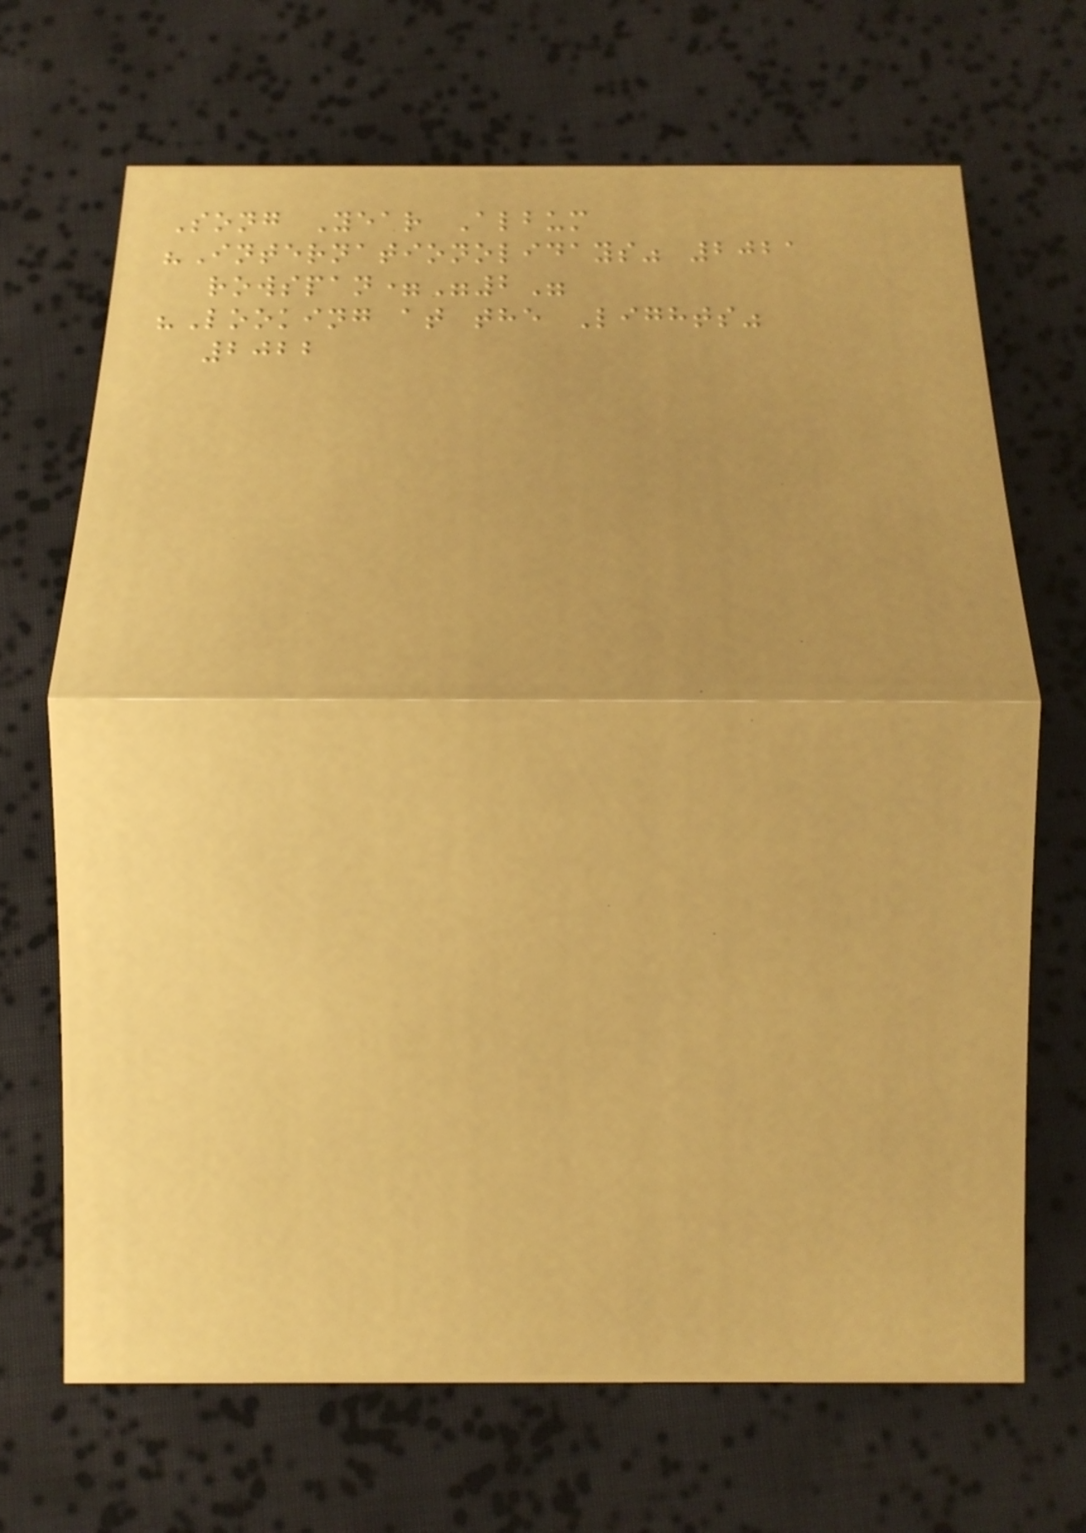Song Year Album
"Internationolidays" 2021
rowspan="2"
"Looking at the Lights"
2022
